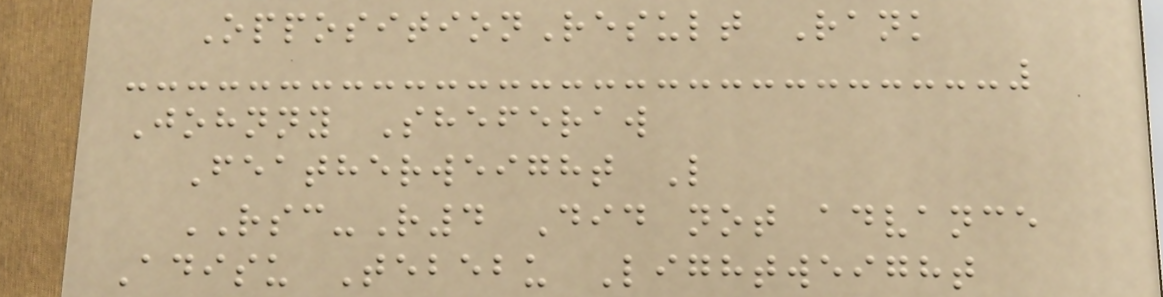OppositionResult Rank
Johnny Sheferaw
Featherweight L
RSC-R4 Did not advance
Adisu Tebebu Lightweight
